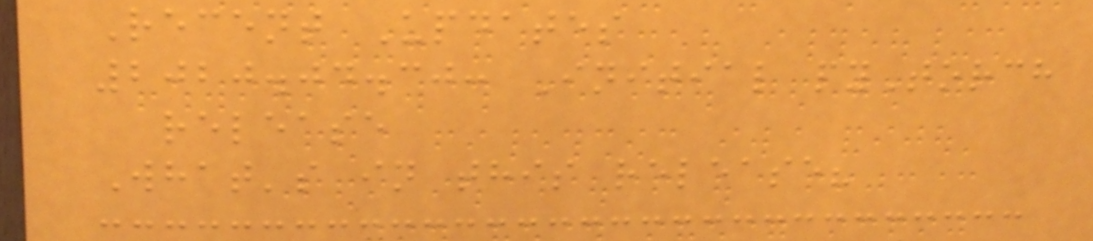Recent Updates
2020.04.30: Initial pyTorch
release
What's in this release?
